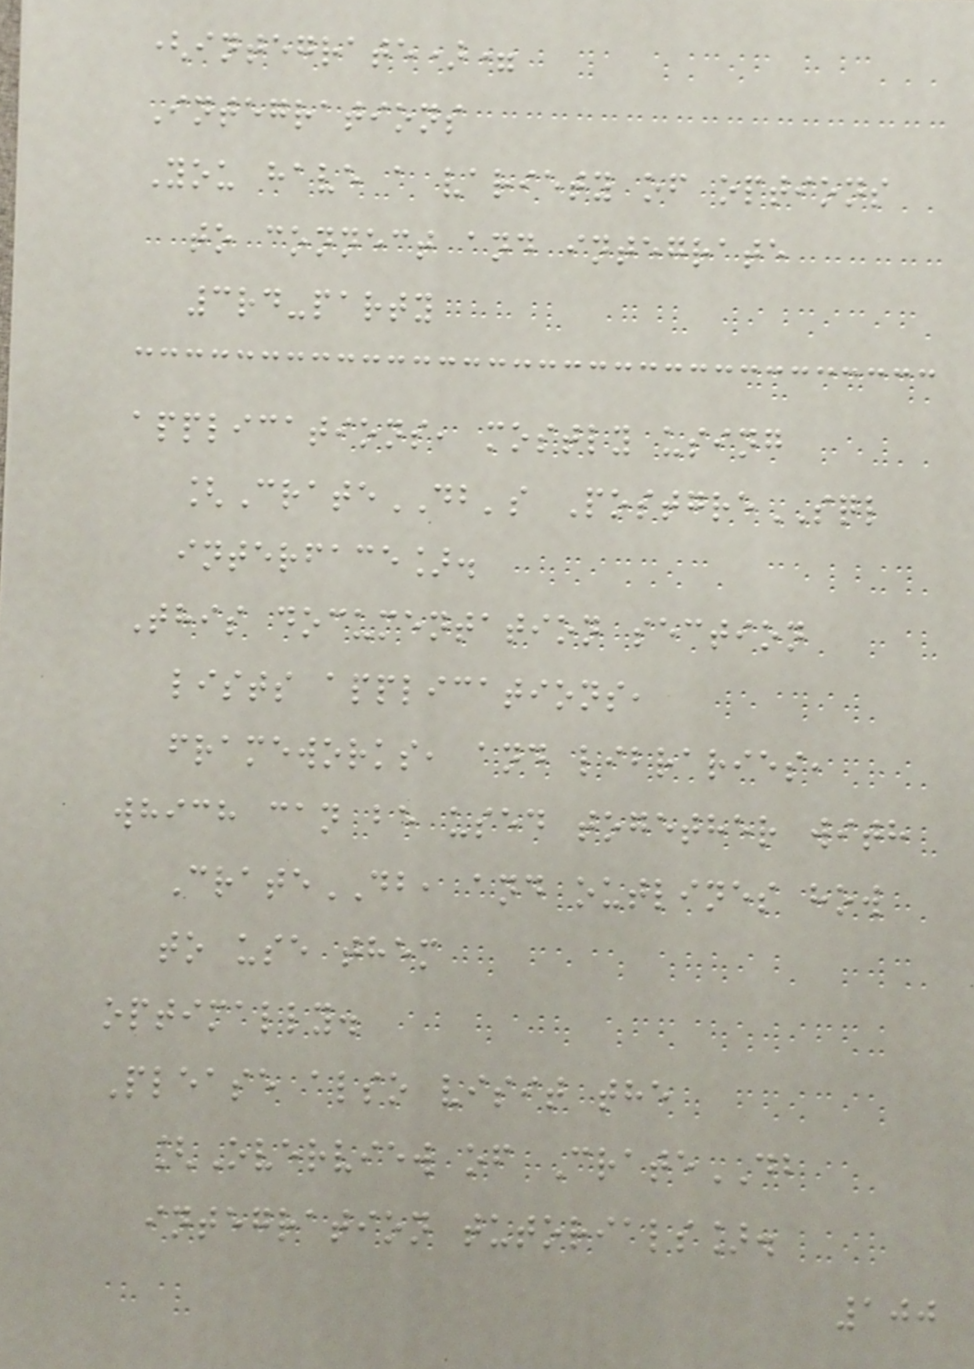(integrate)=
Integrations
You have a variety of options
to connect and integrate
3rd-party
applications, mostly using
[CrateDB's PostgreSQL
interface].
This documentation section
lists applications,
frameworks, and libraries,
which can be used together with
CrateDB, and outlines how
to use them
optimally.
Please also visit the
[Overview of CrateDB
integration tutorials].
100
